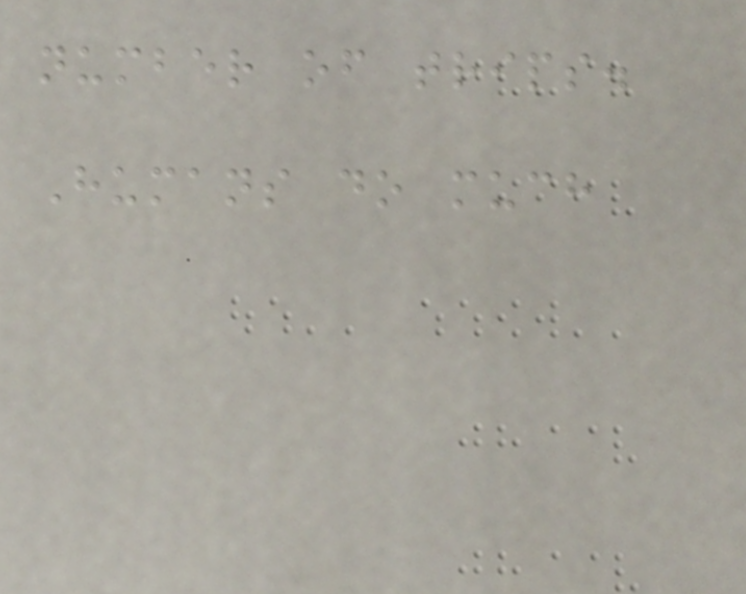number of trips.
Humans do much
